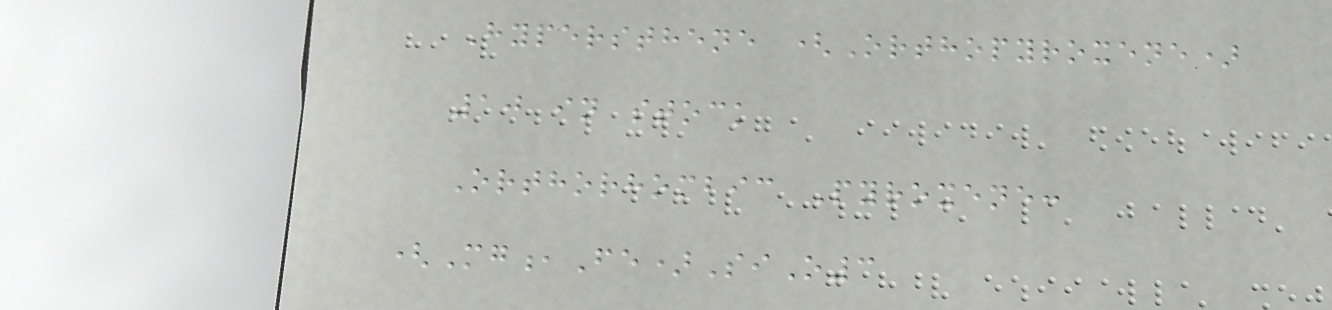Hypersthene (Orthopyroxene)
10 in stock
Orthorhombic Pyroxene:
(Mg,Fe)SiO3
